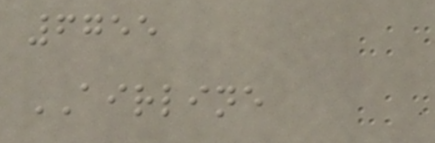6755
AIRLINE
